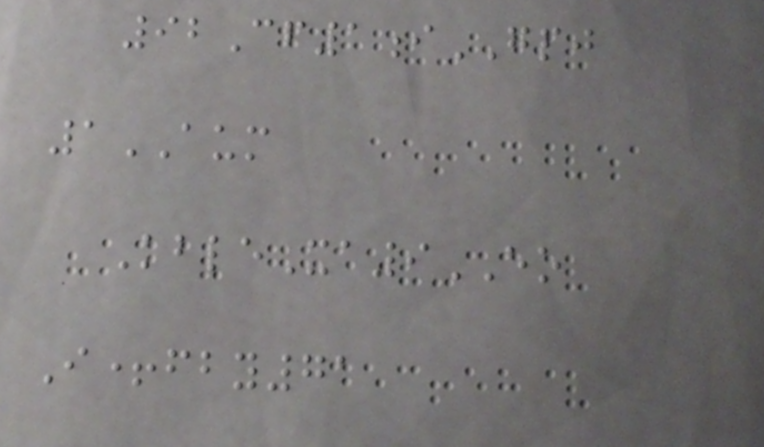92Cf1iGPJ
1AUM
KbleXa9EO
I+fby71
